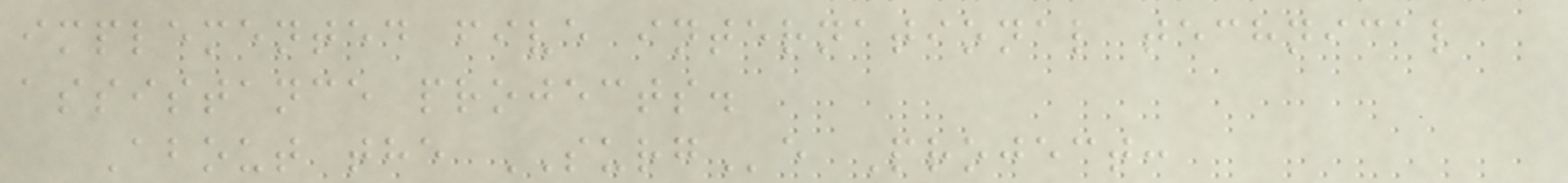implemented five international technical
assistance projects.
About the SURGe Project:
